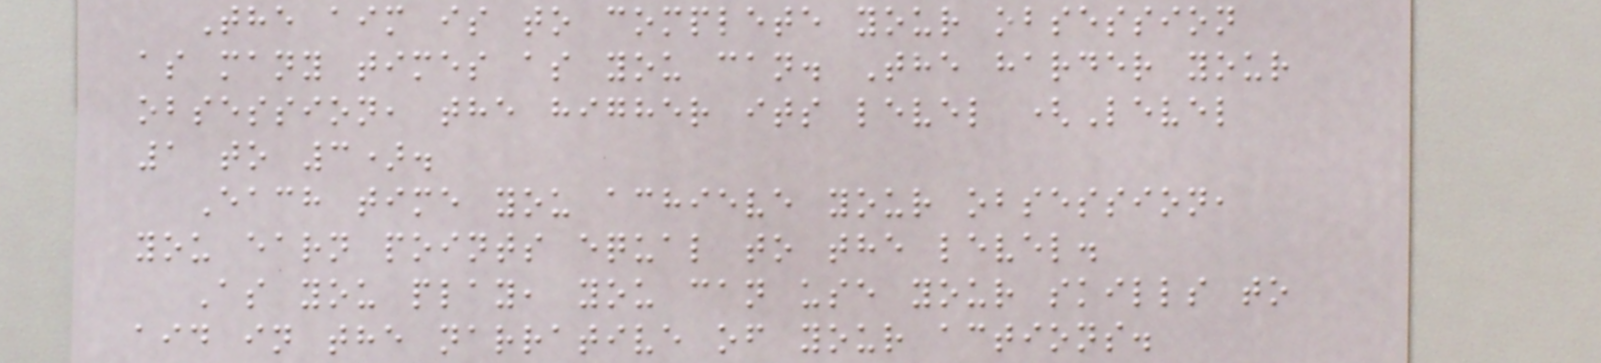The aim is to complete your obsession
as many times as you can. The harder your
obsession, the higher its level (Level
1 to 3).
Each time you achieve your obsession,
you earn points equal to the level.
As you play, you can use your skills to
aid in the narrative of your actions.
